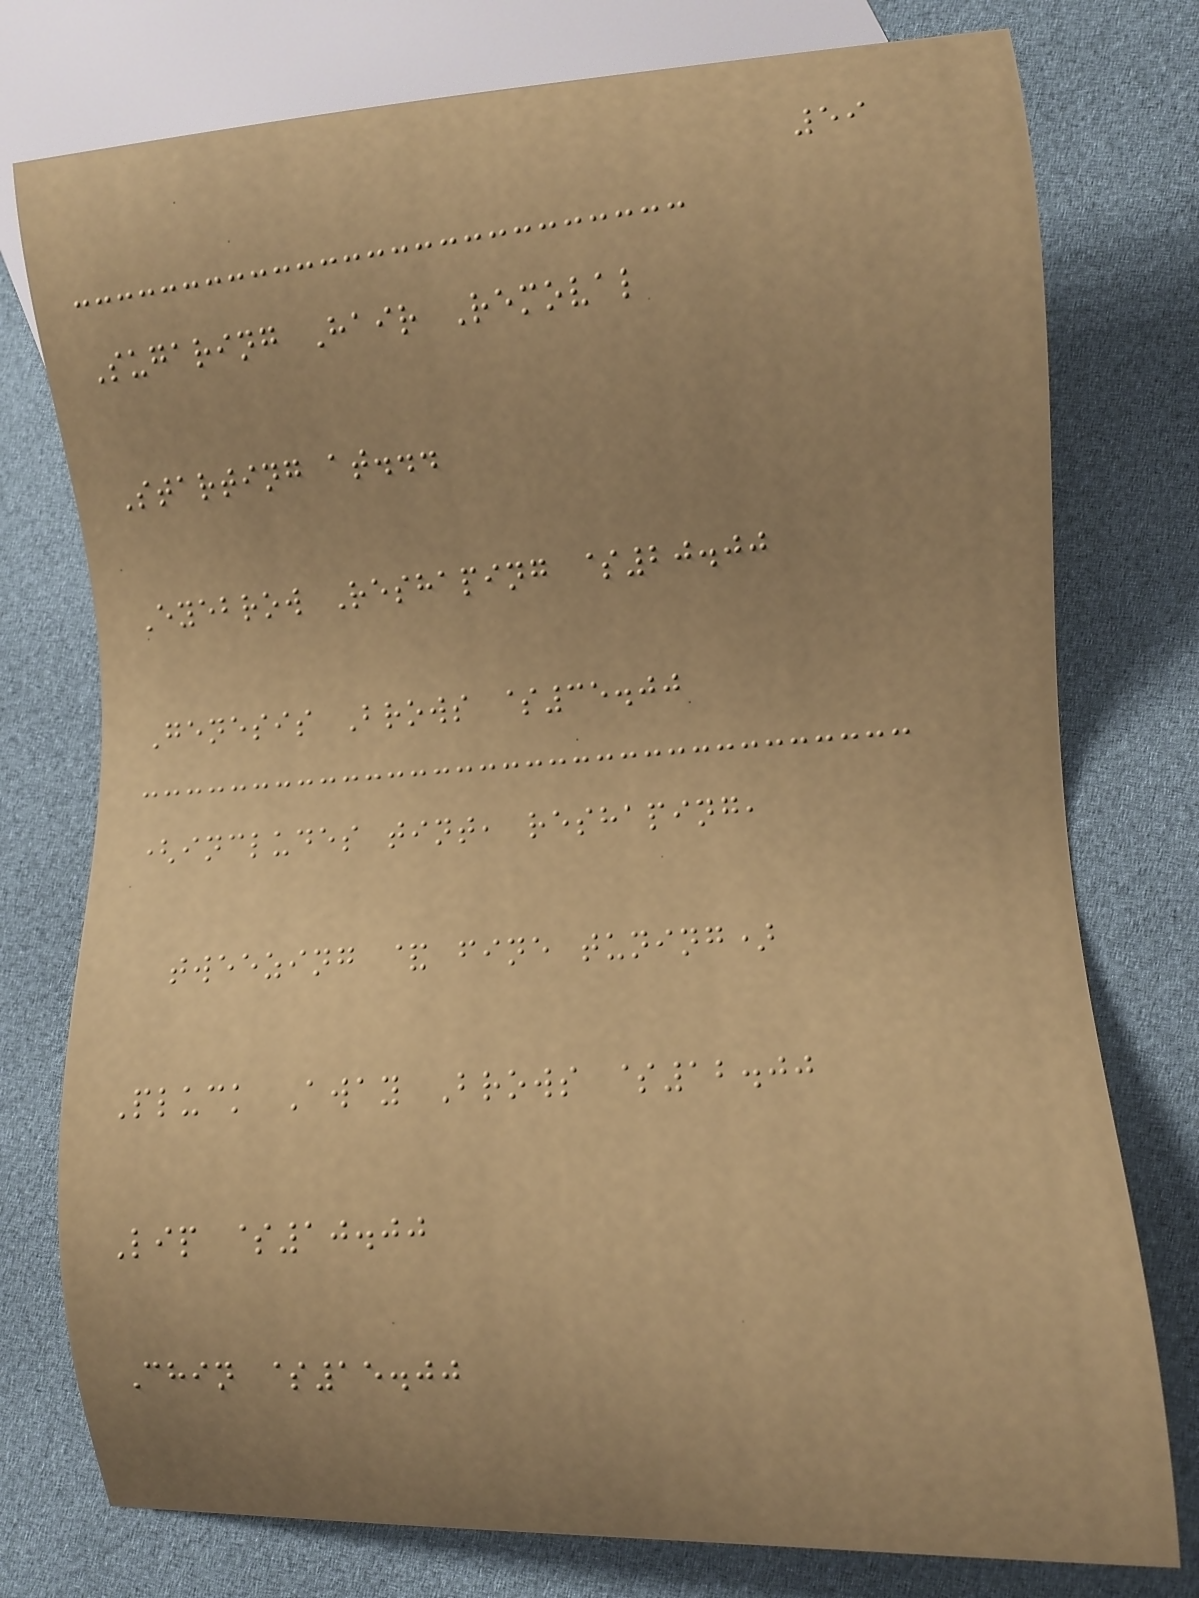59
Sugaring Hair Removal
Starting at...
Eyebrow Reshaping $20.00
Genesis Brows $35.00
(includes tint, reshaping,
tweezing & fine tuning)
Pluck Away Brows $12.00
Lip $10.00
Chin $15.00
